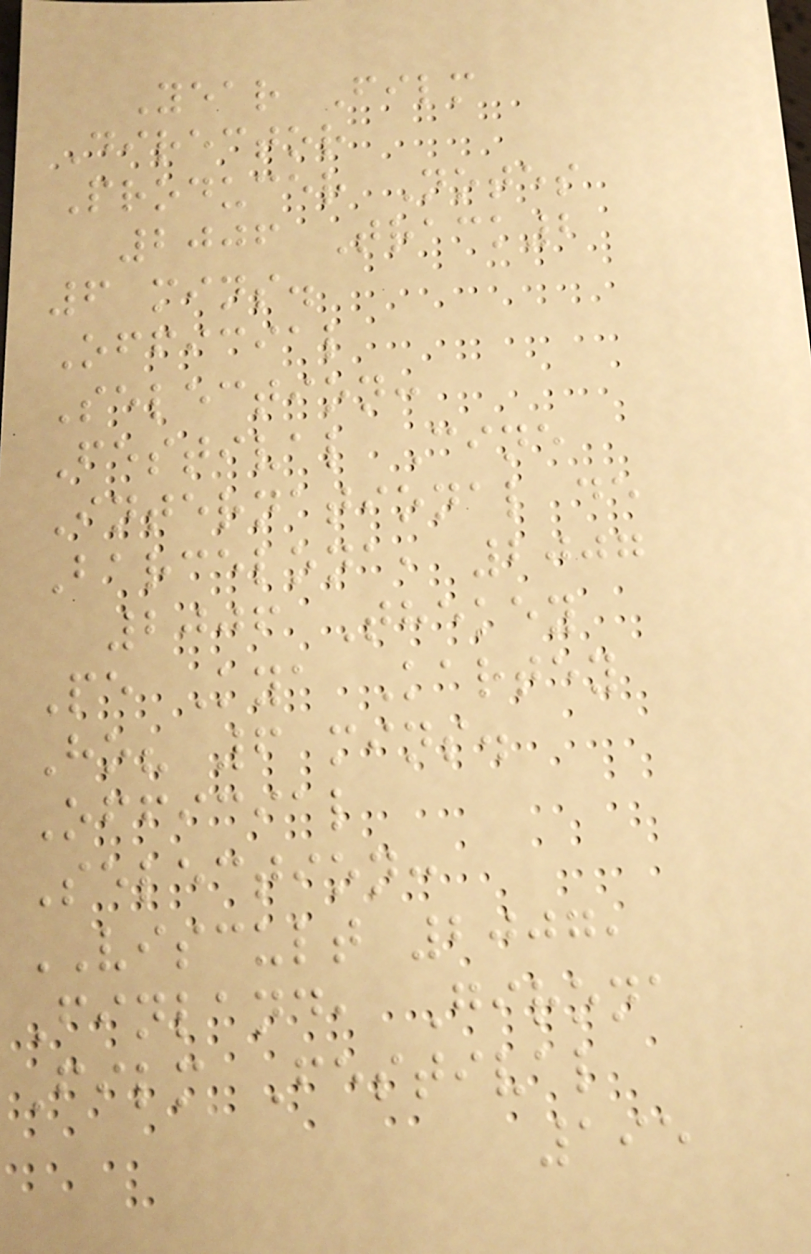Year Film
Director
Producer Notes
2006 Track2
6 mins.
Official
Selection:
Festival Cine
International de
Barcelona, 2007
2006 Thekey
Pe Kya Kartey
Ho? 6 mins.
Official
Selection:
VISCULT 2007,
Finland, Girona
Film Festival
195
